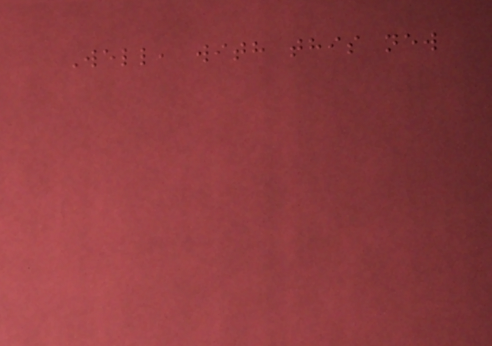Well, with this new
